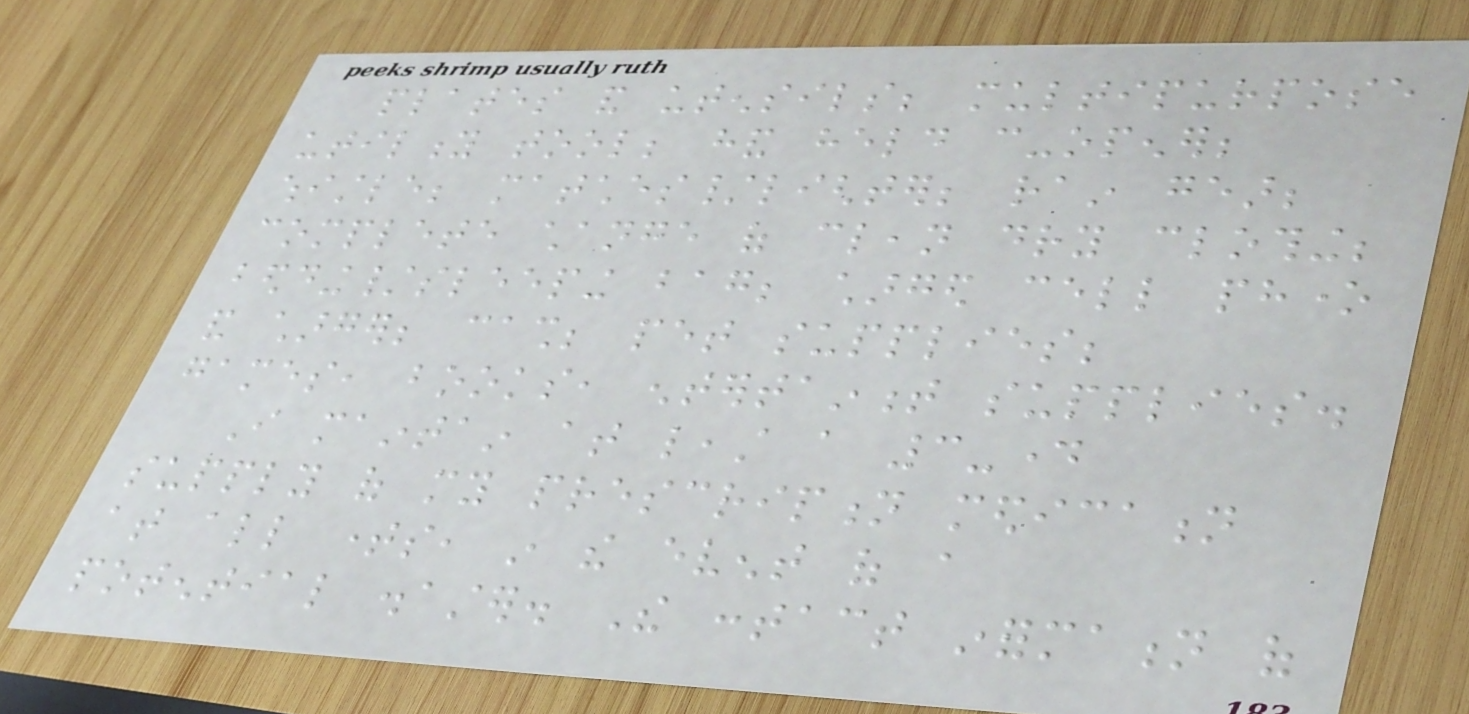plates and utensils; multipurpose
utility tool; hand held can-opener;
whistle; matches/lighter; rain gear;
complete change of clean dry clothing;
bedding/sleeping bag; charged cell phone
and charger; cash; pet supplies;
games, books, entertainment supplies.
I maintain at least a 3-day
supply of my prescription medication
at all times, in the event of a
potential disaster. The contact information of
